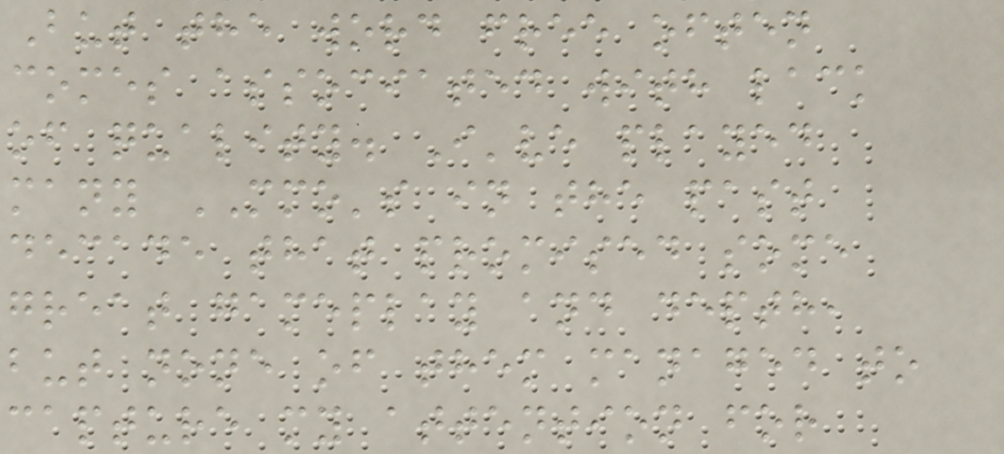But the word free often
comes associated with lack
of quality. I've played
many MMO's in the past
decade that promised some
great gameplay and depth,
but none of them managed to
capture my attention for
